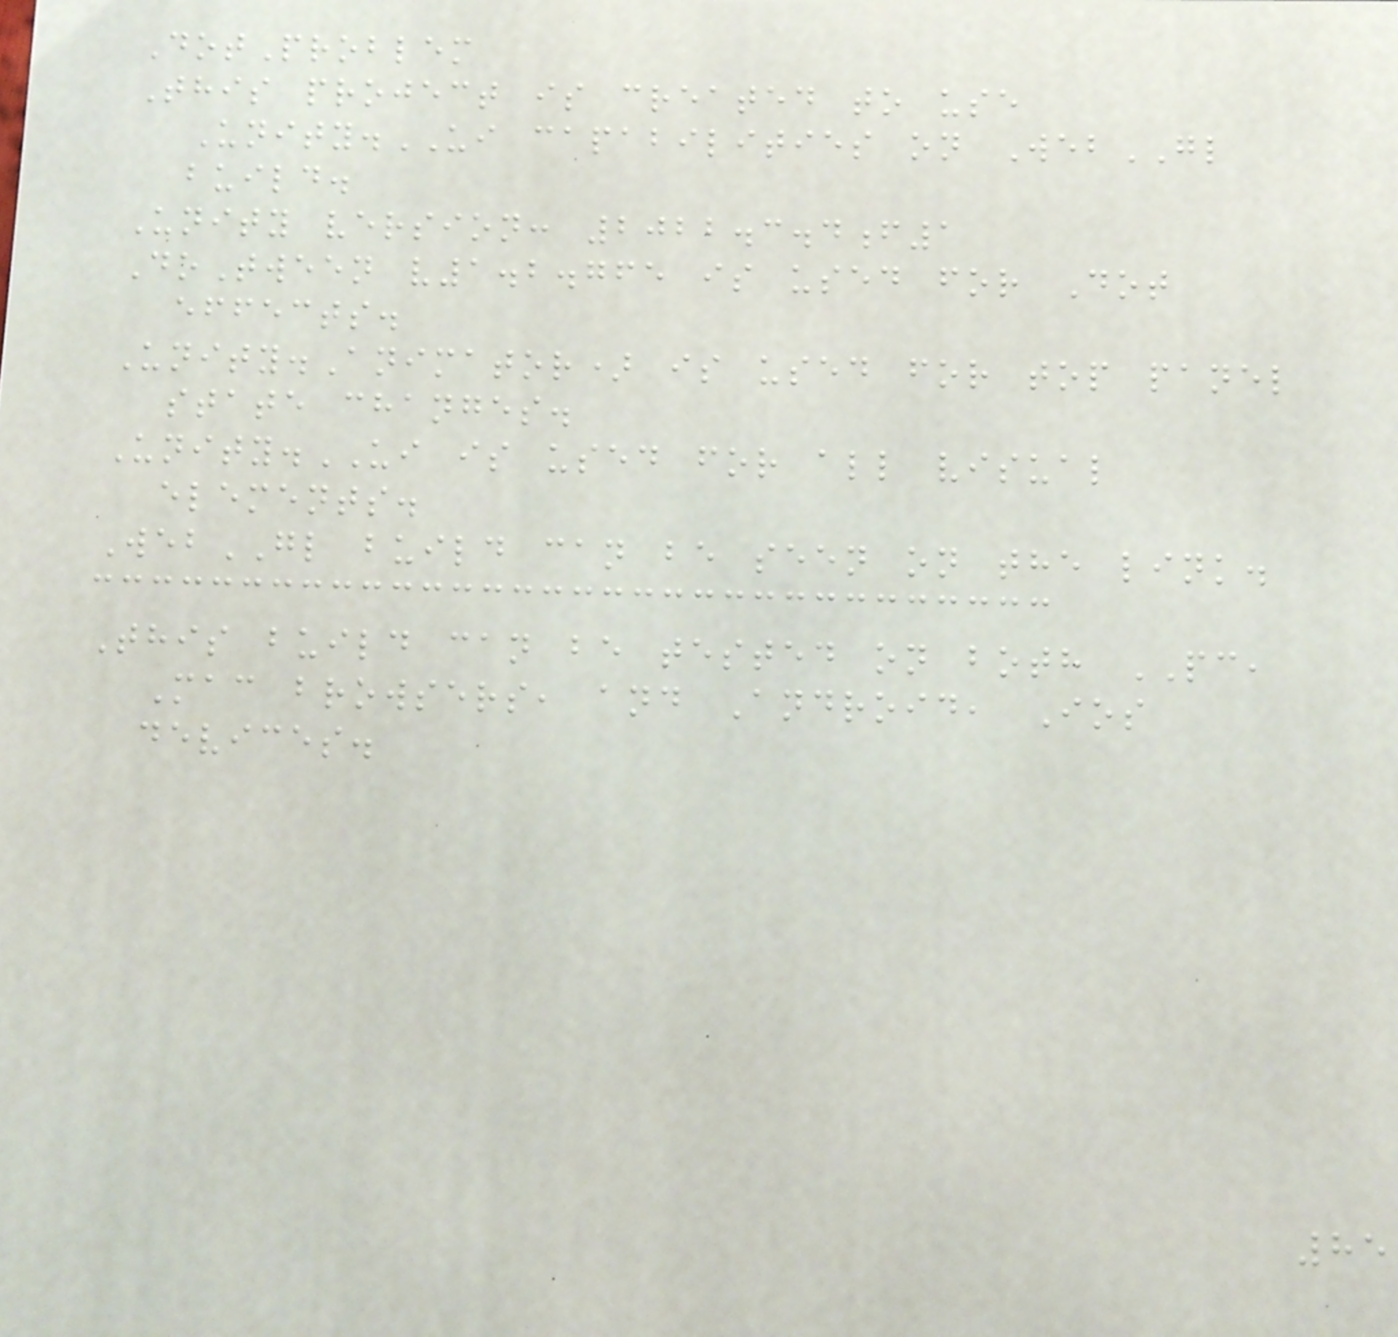DotProblem
This project is created to use
Unity.UI capabilities on WebGL
build.
Unity version: 2022.3.4f1
DoTween v1.2.765 is used for Dot
effects.
Unity.Animator) is used for top panel
state changes.
Unity.UI is used for all visual
elements.
WebGL build can be seen on the link.
This build can be tested on both PC,
Mac browsers, and Android, Ios
devices.
85
